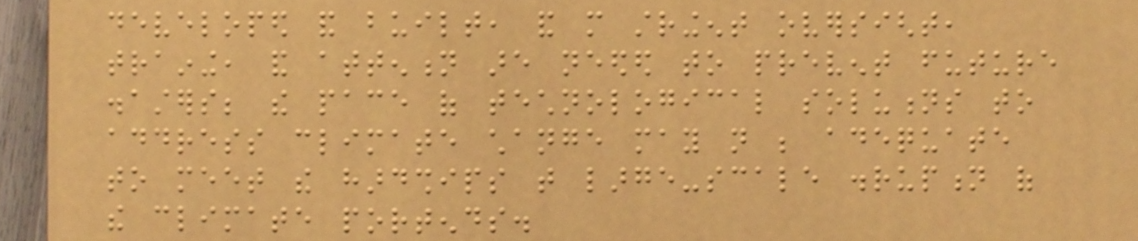developed and built, and more stringent oversight,
training, and attention are needed to prevent future
disasters; the pace of technological solutions to
address climate change may not be adequate
to meet the hardships that large-scale disruption of
the climate portends.
